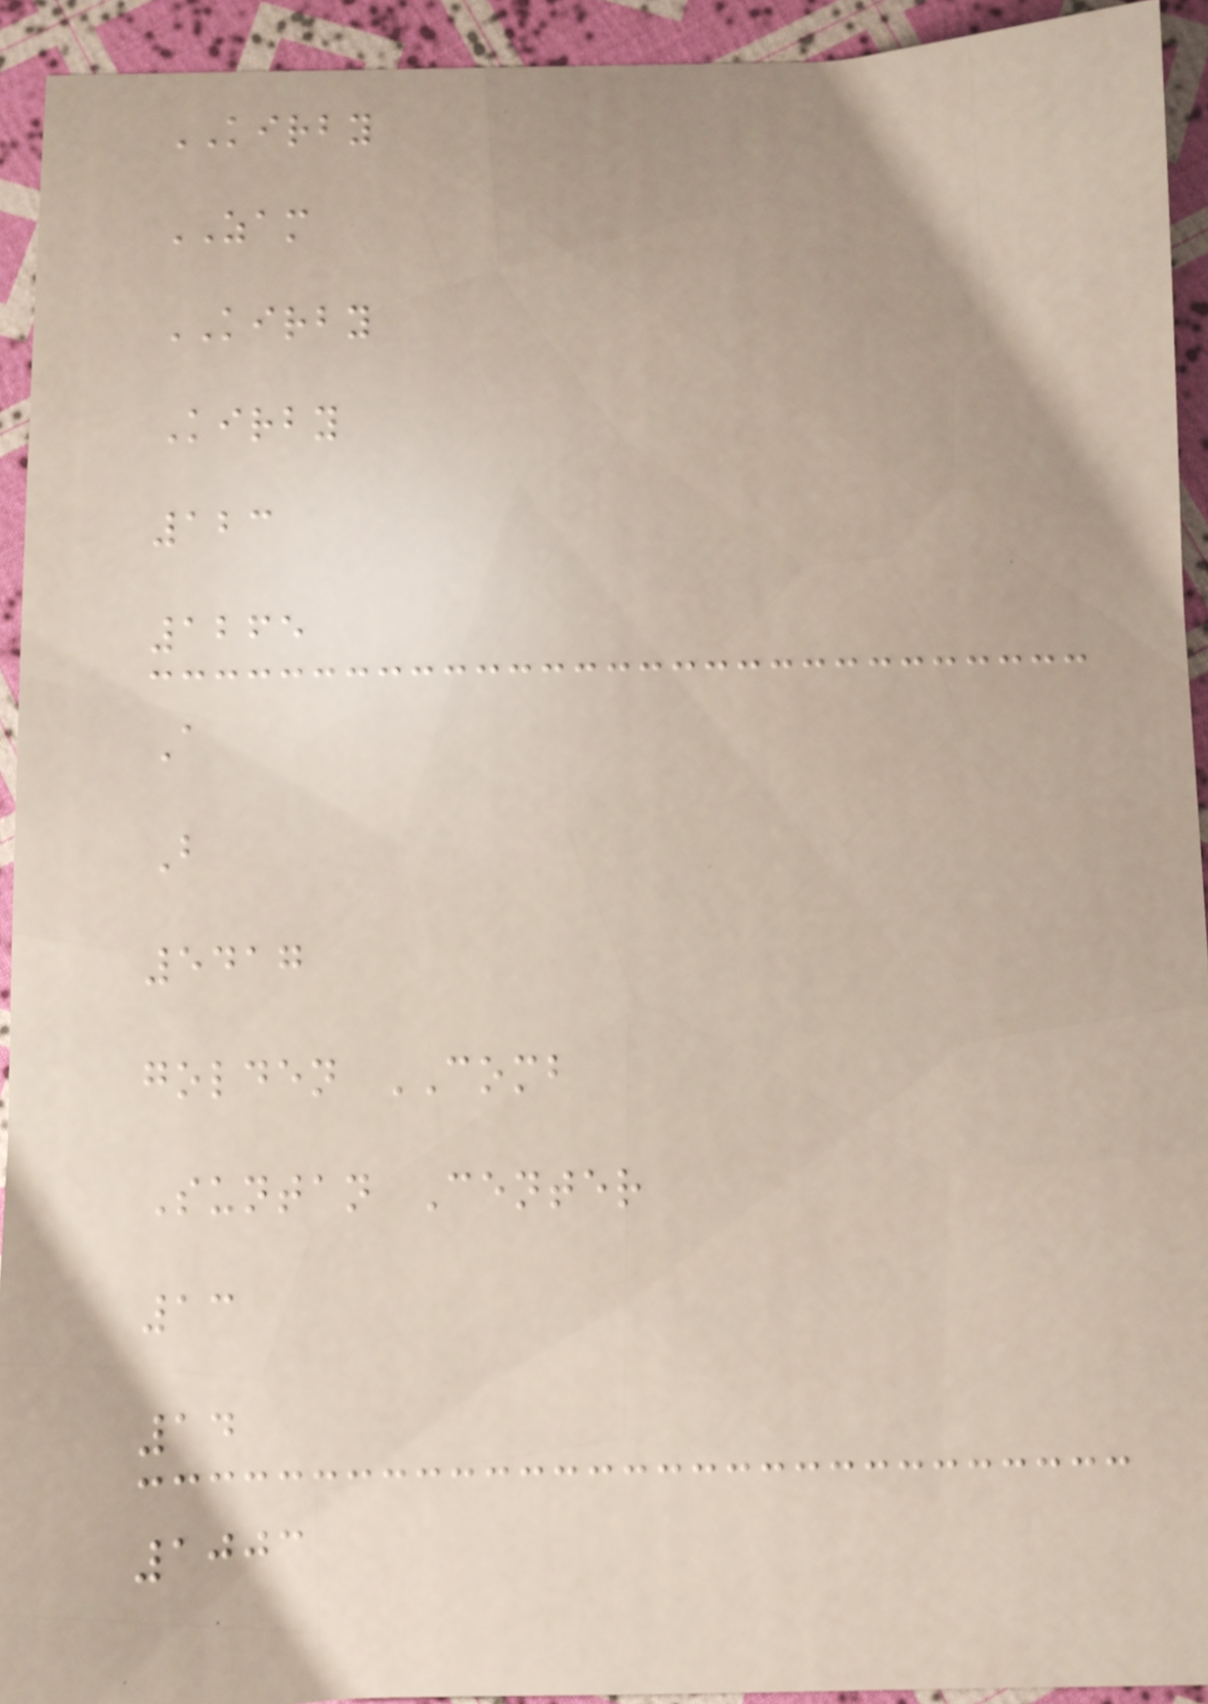KIRBY
ZAM
KIRBY
Kirby
123
1265
A
B
5417
golden COMB
Suntan Center
13
14
1003
